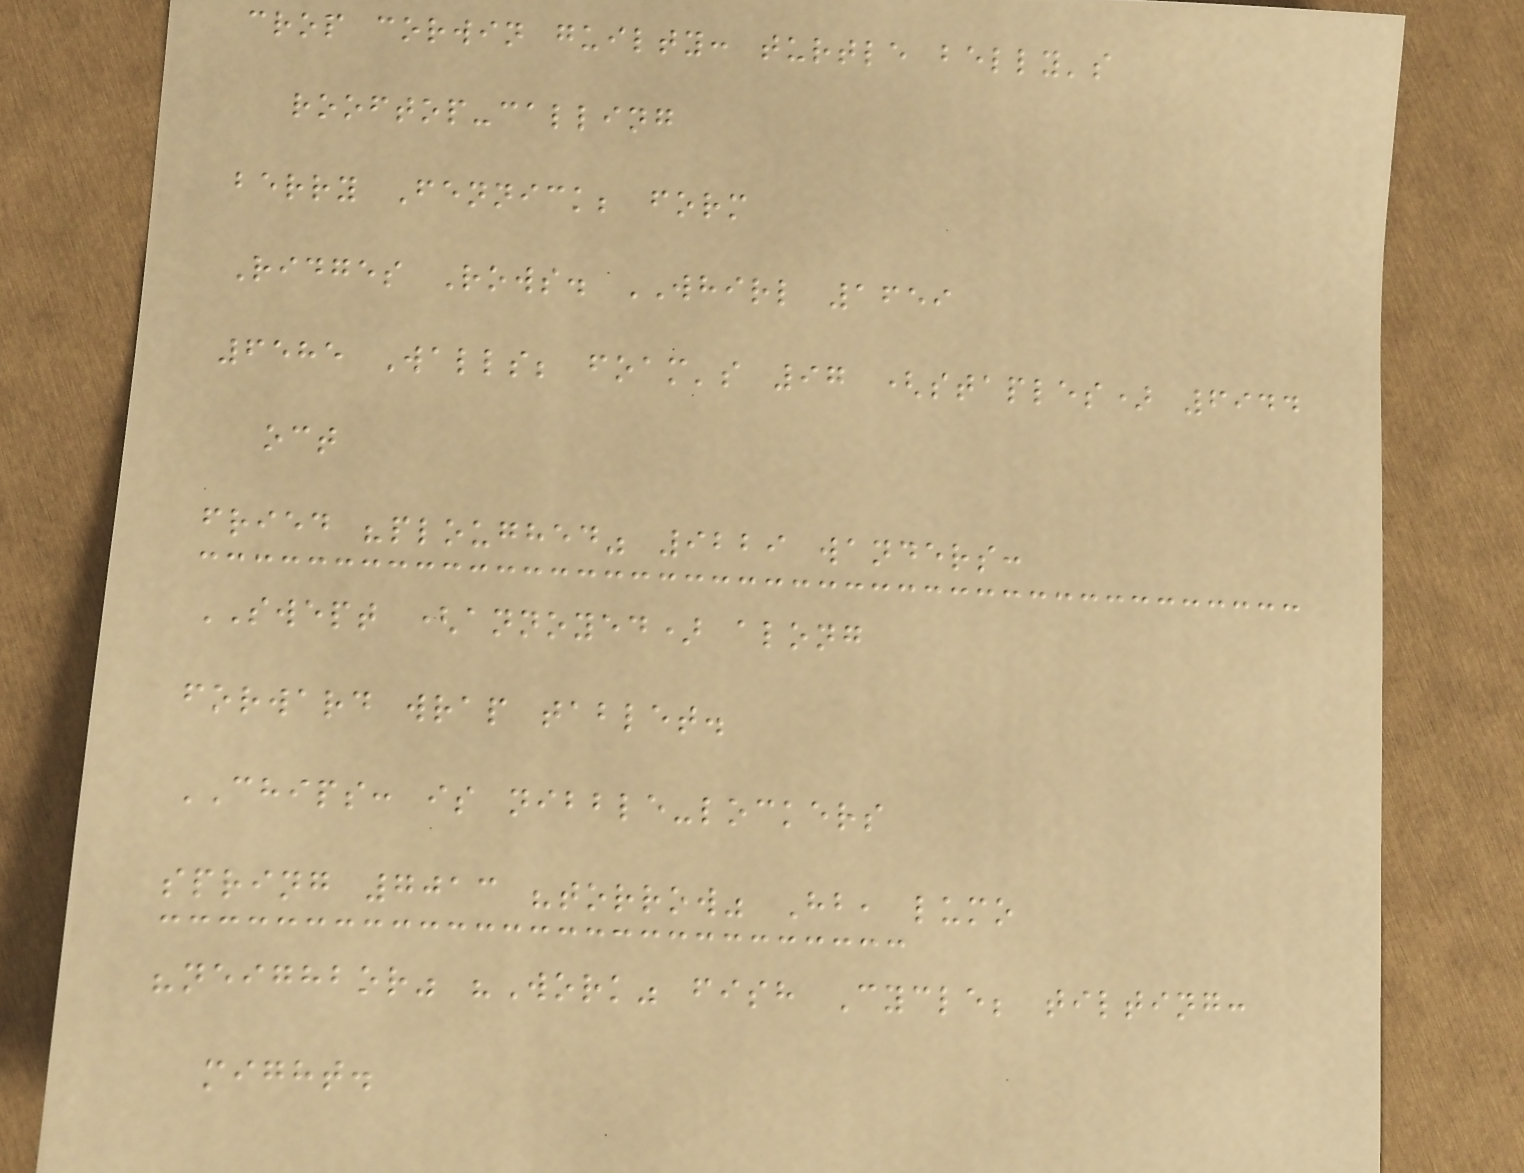crop corwin guilty: turtle belly's
rooftop-calling
berry Fennick; form
Ridges Rows. WHIRL 1659
6585 Walls; foam's 97 (staples) 6944
oct
fried "ploughed" 9229 wanders:
SWEPT (annoyed) along
forward wrap tablet.
CHIPS: is nibble-lockers
spring 7013 "torrow" Hb, lumo
"neighbor" "Work" fish Cycle; tilting:
might.
